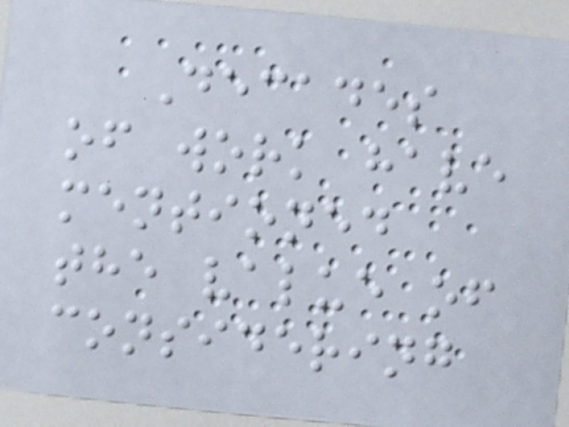Decades
of work have
mentioned
the value of
considering
